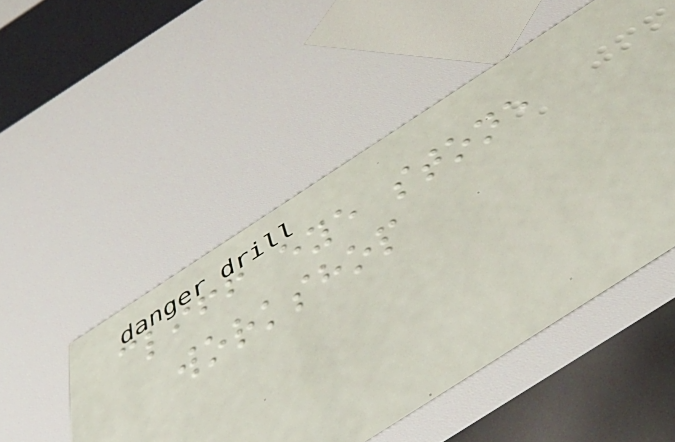cliff eye stone
workshop
